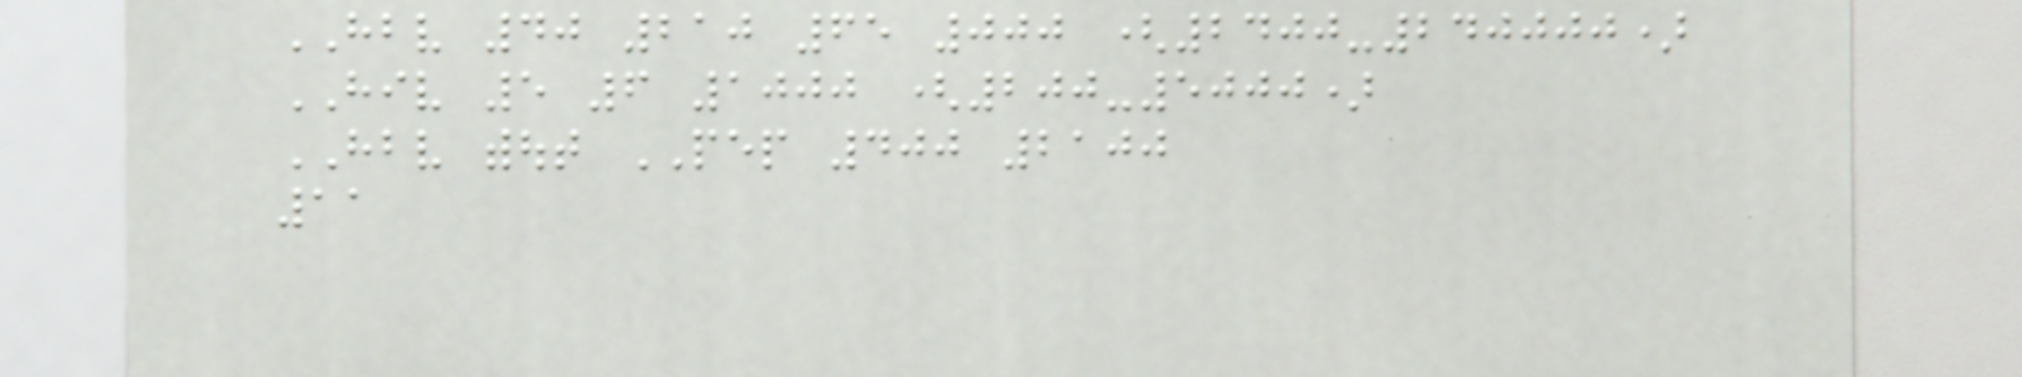HBV 40 210 65 000 (2400-240000)
HIV 5 6 1000 (200-5000)
HBV without PEP 400 2100
11
